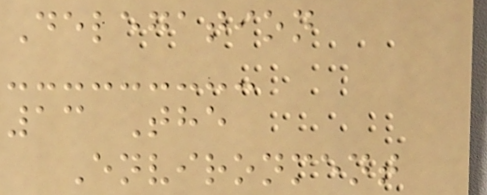Delegation
13 The
Environment
